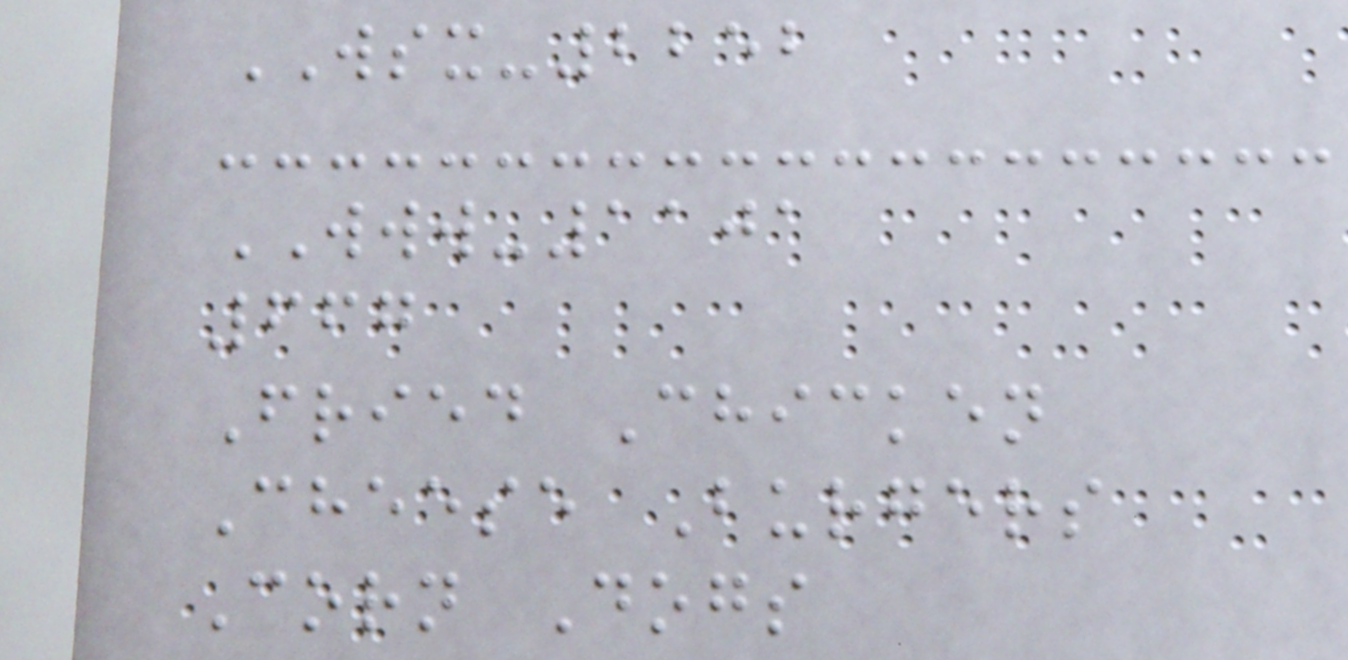WSX-2252
WWW-1101
667
Fried Chicken
Cheese Burgers
Corn Dogs
